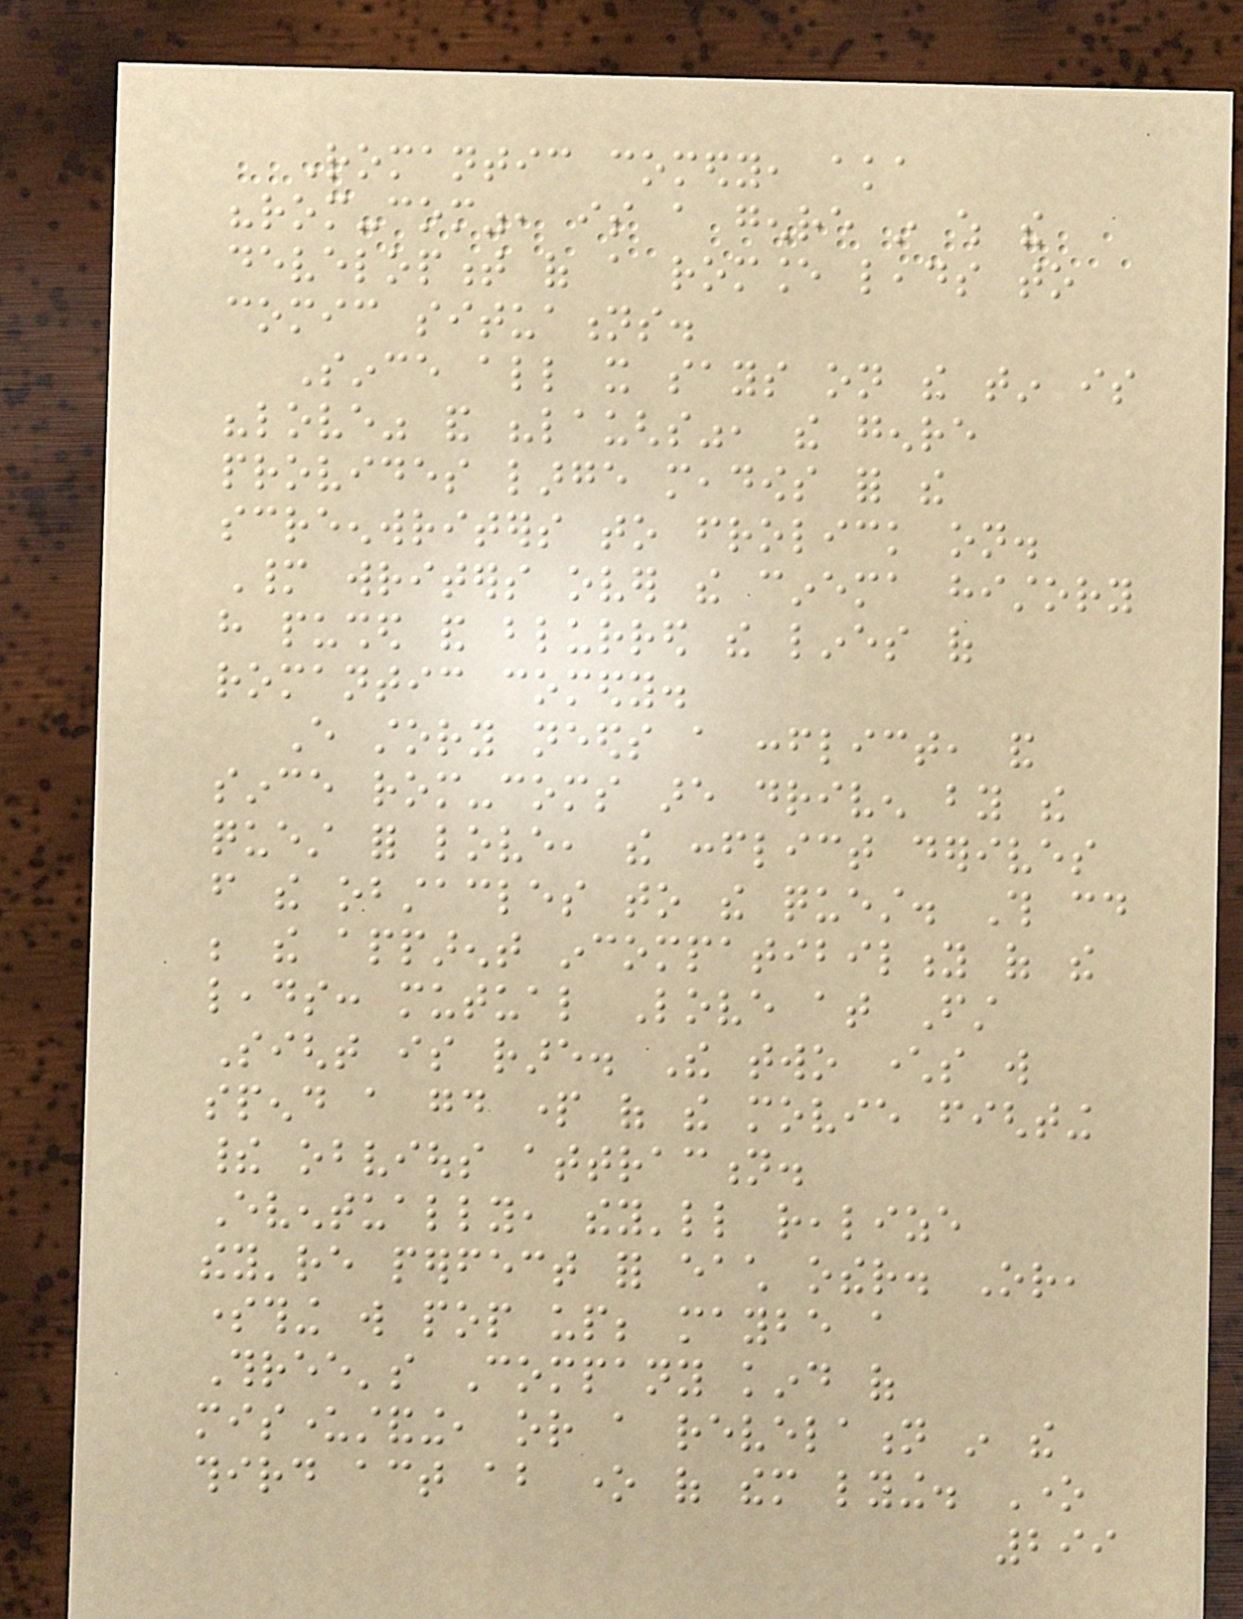Romantic comedy, aka
"rom-com", is a genre in which the
development of a romance leads to
comic situations.
Since all it says on the tin is
"love" and "laughs", the genre
provides large meadows for the
screenwriters to frolick on.
Many writers over the cinema history
have pushed and blurred the lines of
romantic comedy.
Every story needs a conflict, and
since rom-coms are driven by the
quest for love, the conflict derives
from the obstacles to the quest. This could
be the apparent incompatibility of the
leads: mutual Love at First
Sight is rare. The two characters will
spend a good part of the movie fighting
their obvious attraction.
Eventually, they'll realize
they're perfect for each other. Or,
something will pop up; maybe a
Three's Company kind of
misunderstanding, or a revelation in the
third act about one of them lying. One
299
